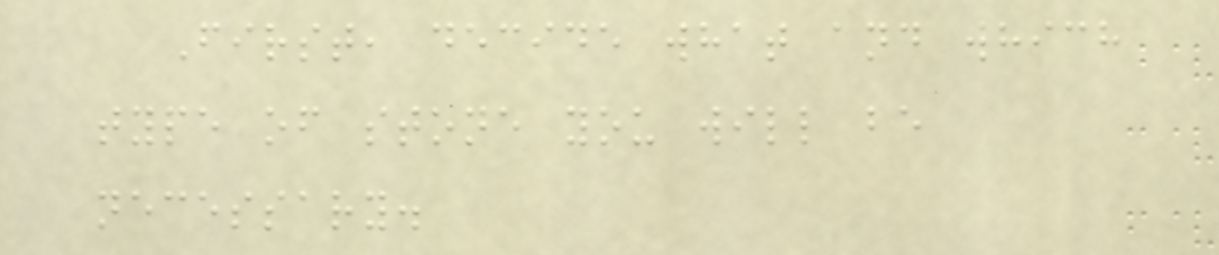First, decide what and which
type of stone you will be
necessary.
